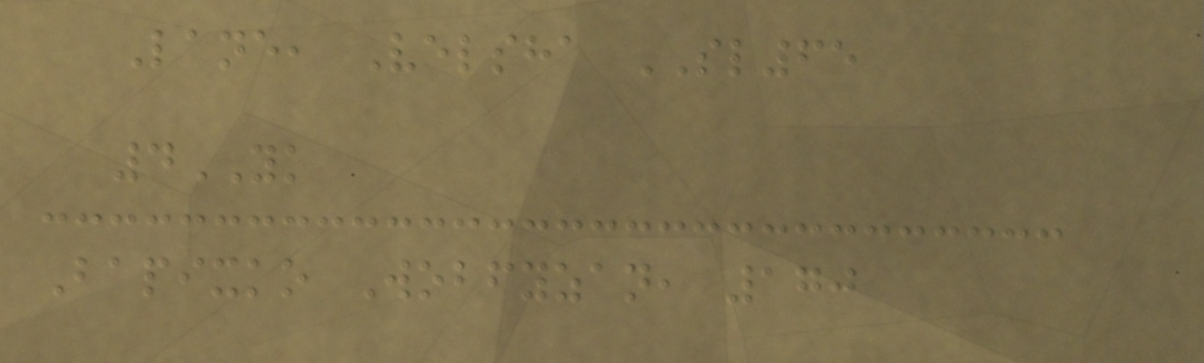Lane, Velsha SL65
4YK
Bapixko Wobfyzan, 170
